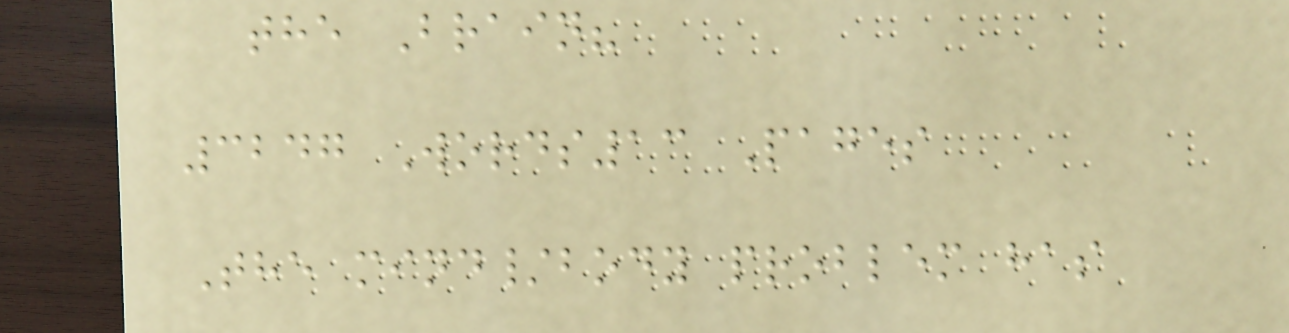the Brain?
3247 Words13 Pages
The mind/body problem has
